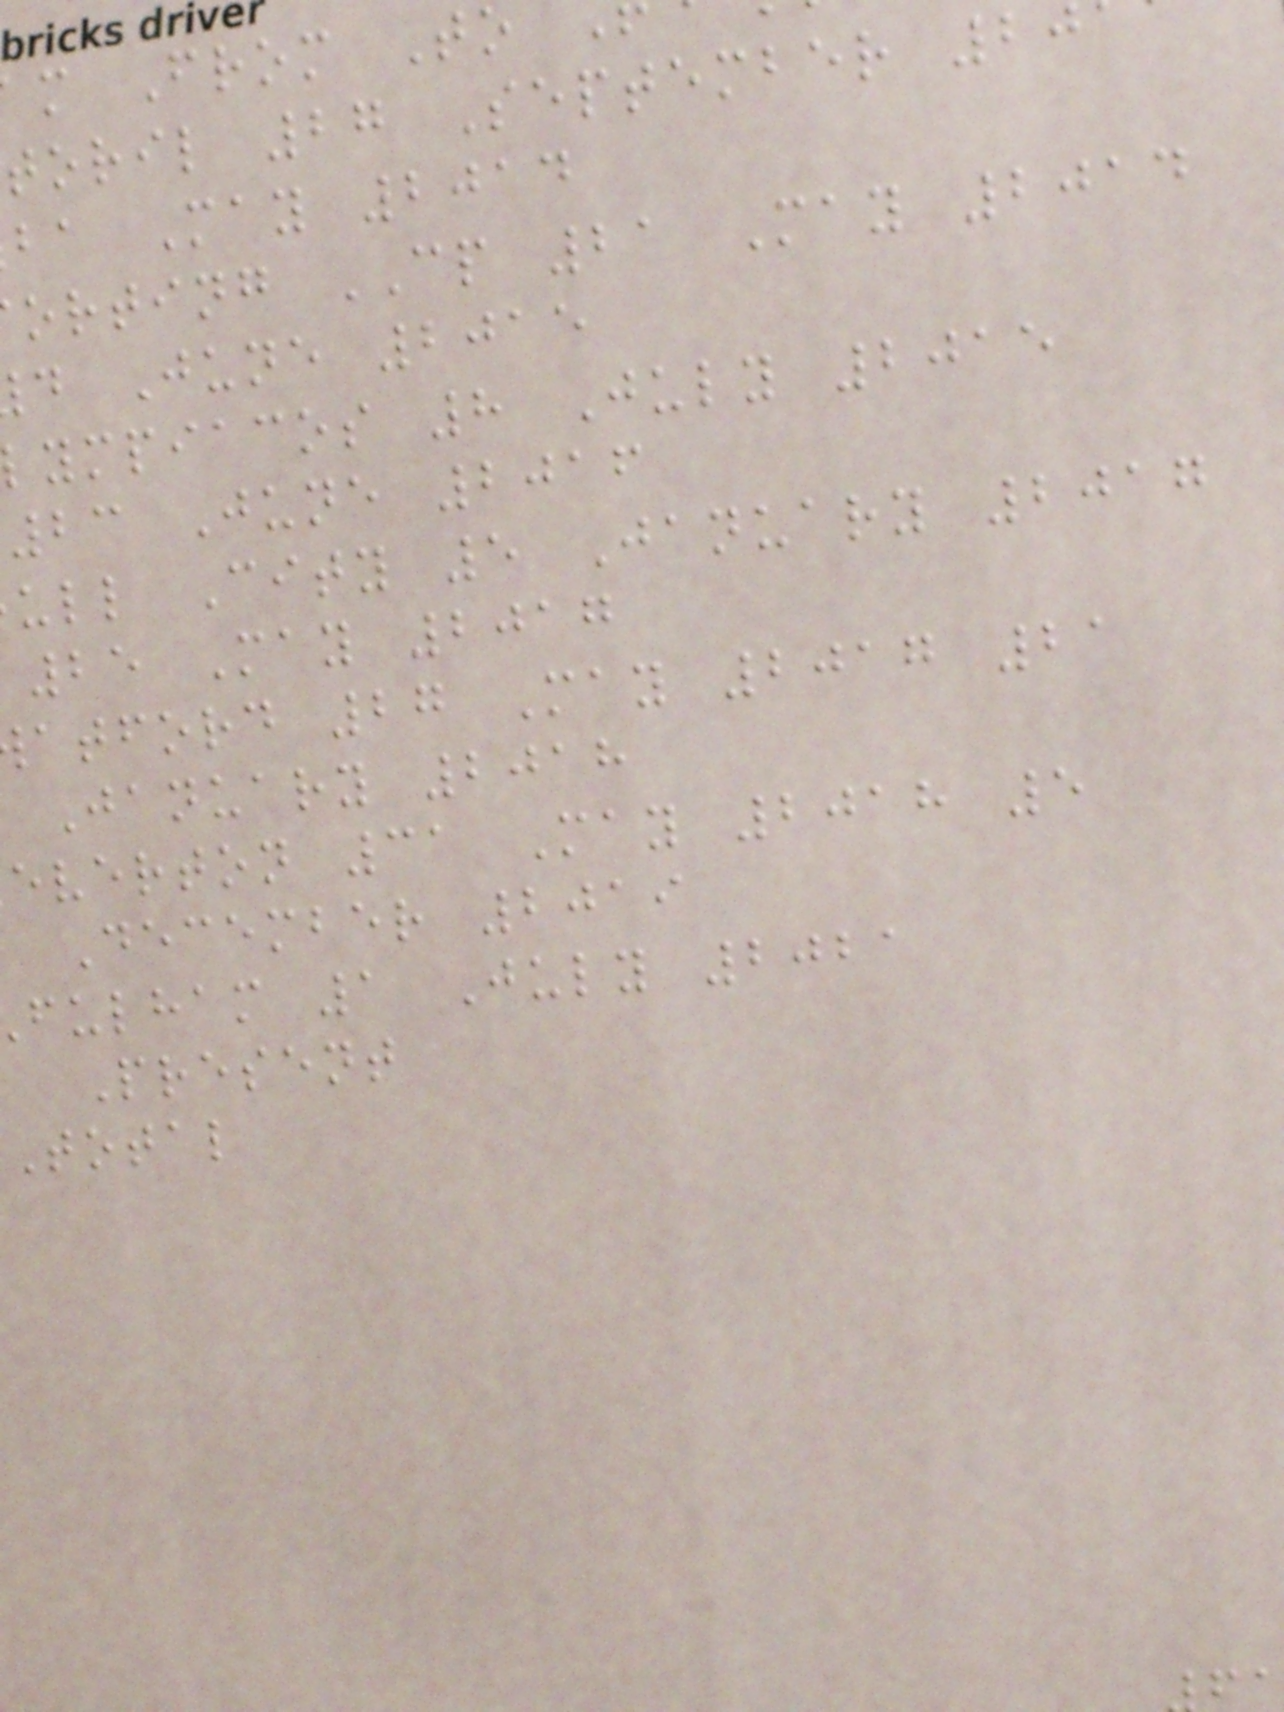m From To
toril 27 September 20
ba May 2014
orting CP 21 May 2014
d June 2015
ympiacos 8 July 2015
23 June 2016
ull City 5 January 2017
25 May 2017
atford 27 May 2017 21
January 2018
everton 31 May 2018 5
December 2019
fulham 1 July 2021
Present
Total
